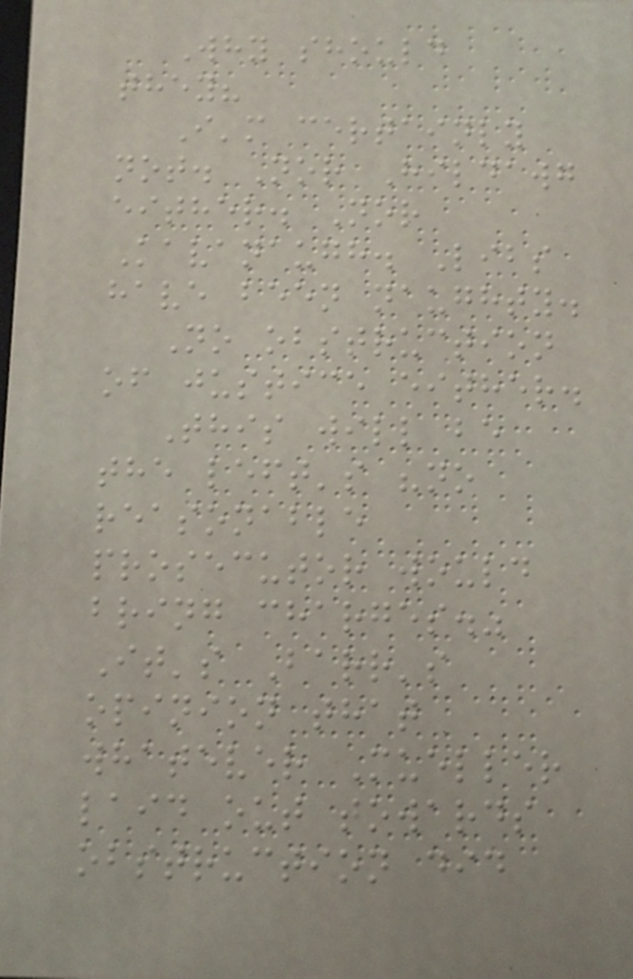Why should
they?
I'm certainly
not. Nor Hildawg
either. Nor
Kavanaugh. Libs
have been naughty.
No obstruction
of justice either.
This will be
the left's "no
reasonable
prosecutor would
bring charges."
It's Barr's
opinion that
whatever Mueller
laid out towards
obstruction did
